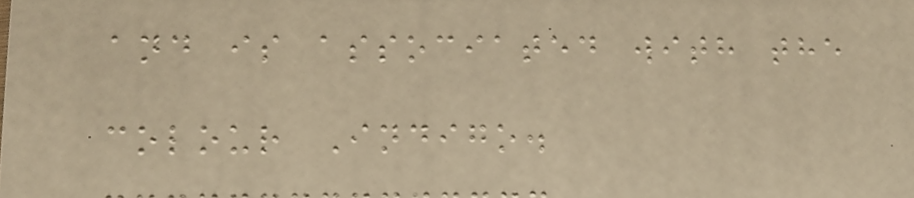and is associated with the
colour Indigo.
